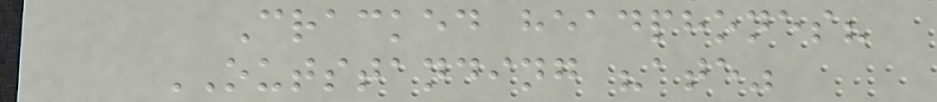Cracked headphones?
OUTSTANDING "ate"
